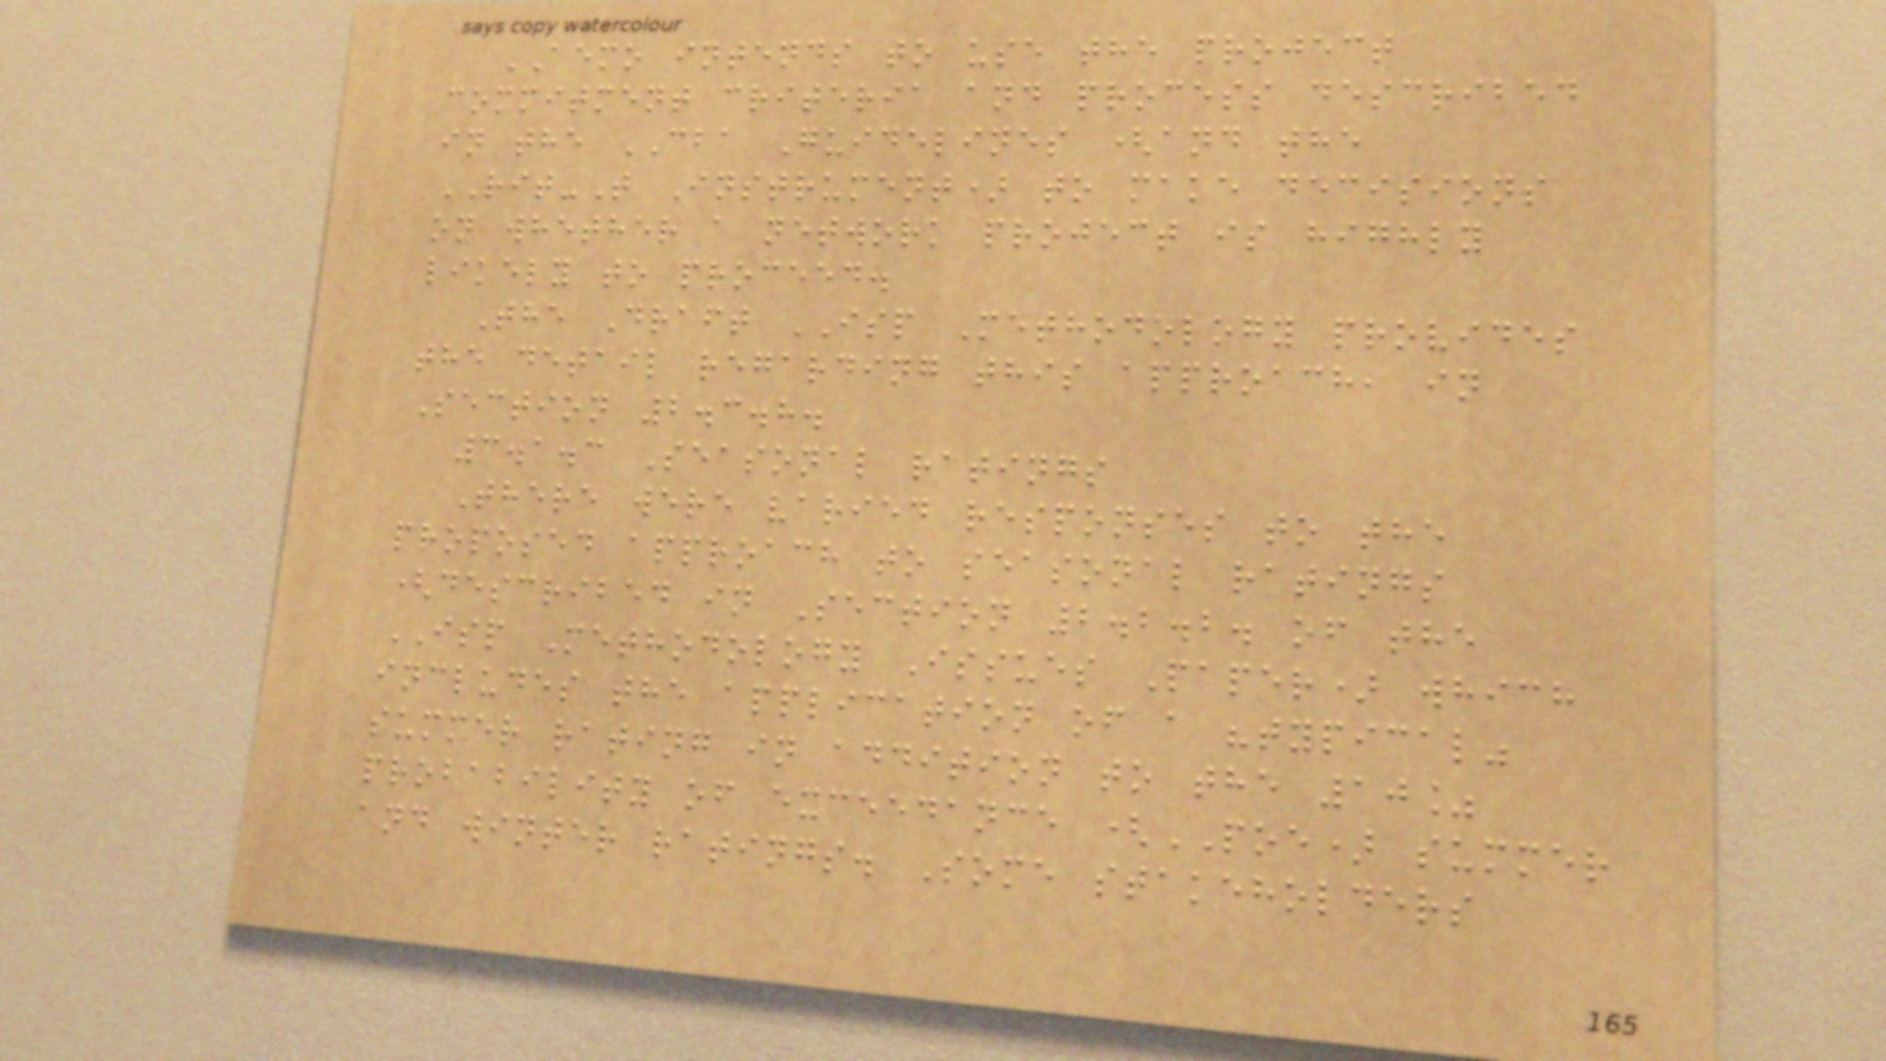AEMO intends to use the project
commitment criteria and process described
in the CBA Guidelines (and the
RIT-T Instrument) to make decisions
on whether a network project is highly
likely to proceed.
The Draft ISP Methodology provides
the detail regarding this approach, in
Section 2.3.8.
3.1.3 Seasonal ratings
There were varied responses to the
proposed approach to seasonal ratings
(described in Section 2.2.2. of the
ISP Methodology Issues Paper) which
includes the application of a "typical"
summer rating in addition to the 10%
probability of exceedance (POE) summer
and winter ratings. Some stakeholders
